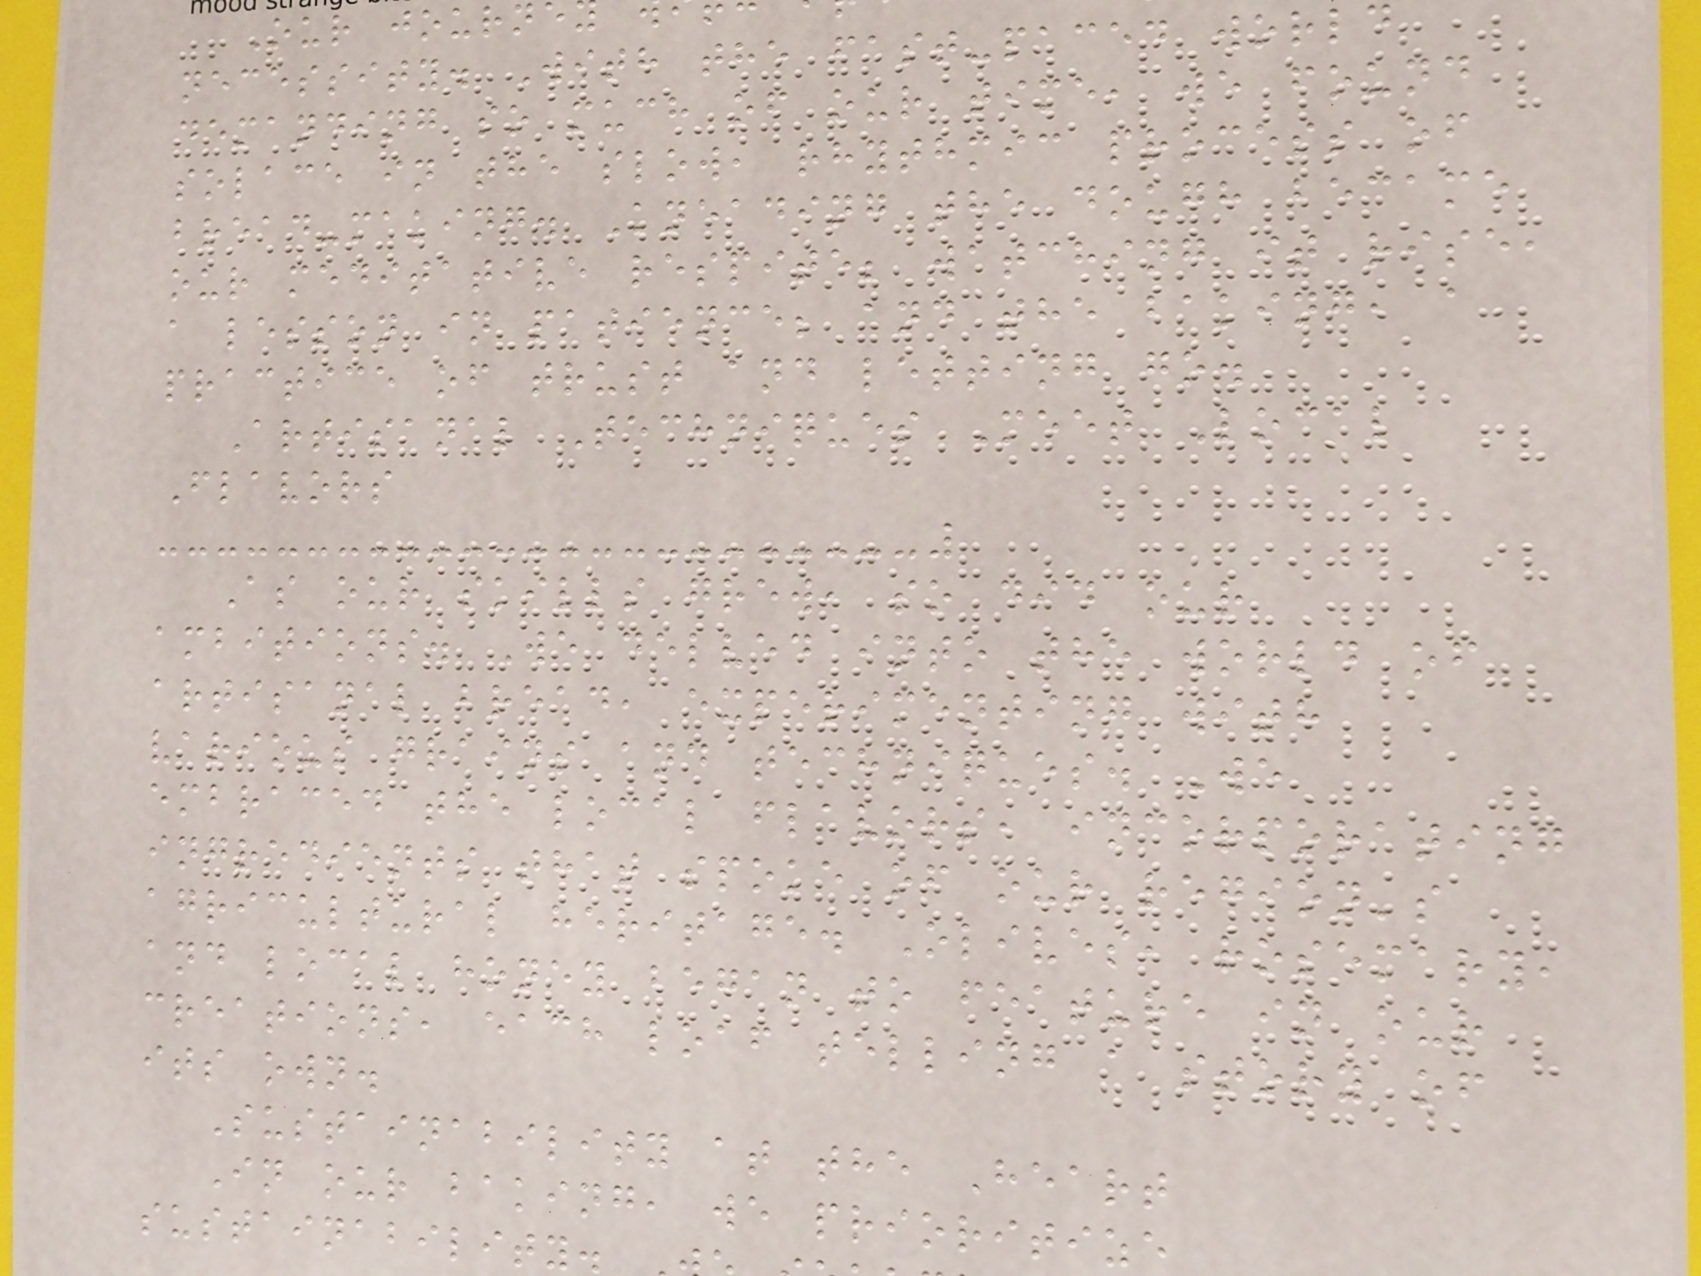Our journe
necessity. With the fast-paced world
demanding so much of our time, we found
solace in the slow, rhythmic process of
bread-making. Kneading the dough became
our meditative respite; watching it rise,
a lesson in patience; and the baking, a
practice of trust and letting go.
Artisanal Techniques Meet Local
Flavors
As our skills grew, so did our
ambitions. We delved into the world of
artisanal bread, experimenting with
various grains and techniques. We
embraced the local flavors, incorporating
ingredients that spoke of our region's
agricultural heritage. Olives, rosemary,
and local honey began to feature in our
creations, each loaf telling a story of
its own.
Sustainability at the Heart
In our baking, we prioritize
sustainability.
